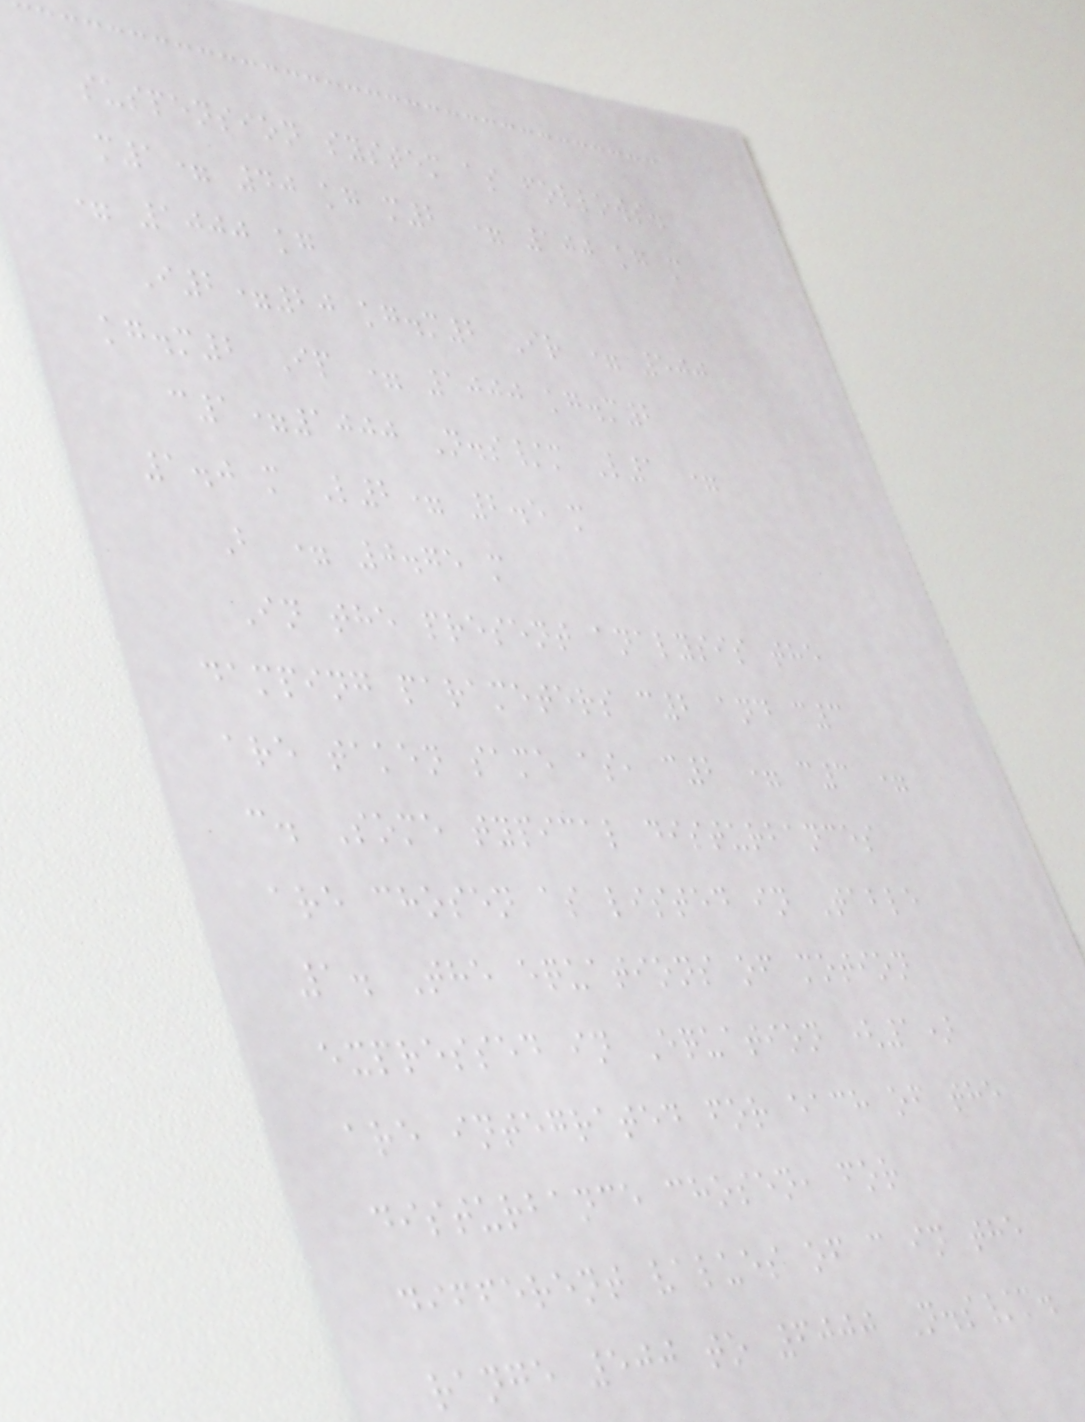suspension system as follows.
m1= 40 kg m2 = 100 kg m
= 1000 kg
I2=20 kg.m2 Ir = 500
kg.m2 Ip = 1000 kg.m2
c1=1000 N.s/m L1 =
1.0 m L2= 2.5 m
B = 0.75 m
In the present analysis the
damping parameters c2 and c3
are taken same as, c2 = c3 =
c. Some typical disturbances
are chosen as listed in Table
1. The equations of motion
expressed in Equation (1)
are integrated for each of the
disturbance chosen, for
different values of c in the
range 500 to 6000 N.s/m.
